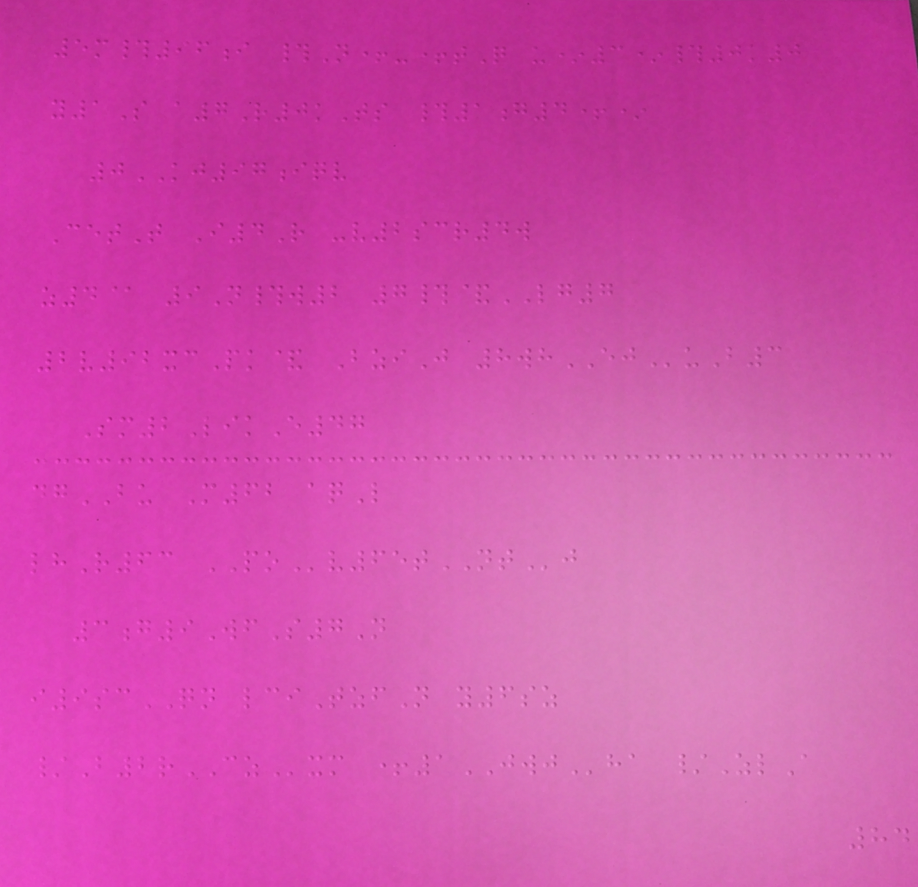5m#96i #N+-+tQ u*3*#0k0
y1S a7R0kTs #1g4+*
0KJ97iqv
CetT I4R -v2scr4w
z4@ 9N#w2 7#&LG7
2v92xcPk& BziJ 8whEJuB3
Sm2LikE47
dgBU M62 aqL
lhR63 POv65tNTj
3g9WfS7N
i9scQN lciTzfN y6sz
/B2rCZxm +1JWJha /ZlA
84
